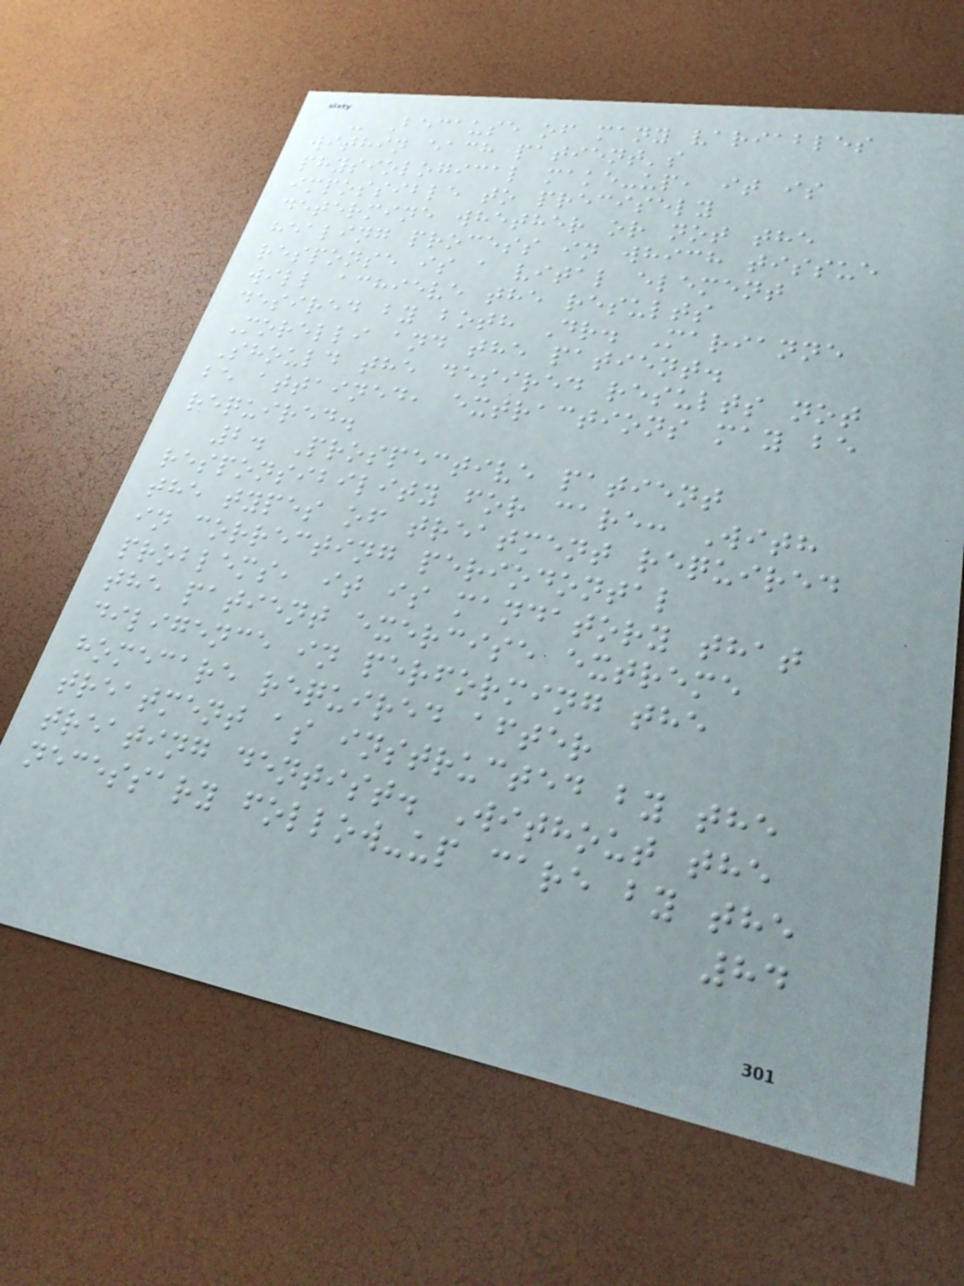- Because of many variables
within each patient's
physiological make-up, it is
impossible to precisely
determine whether or not the
healing process in which tissue
response is a vital element
will achieve the results
desired by both Dr. Marianne
Morelli and the patient.
Should the desired results not
be attained, extractions may be
required.
2. Prospective patient
responsibility for care: With
the types of treatment required
in correcting periodontal
problems, it is mandatory that
the patient exercise extreme
diligence in performing the
homecare required after
treatment as instructed by the
treating dentist. Without the
necessary follow-up care by the
84
